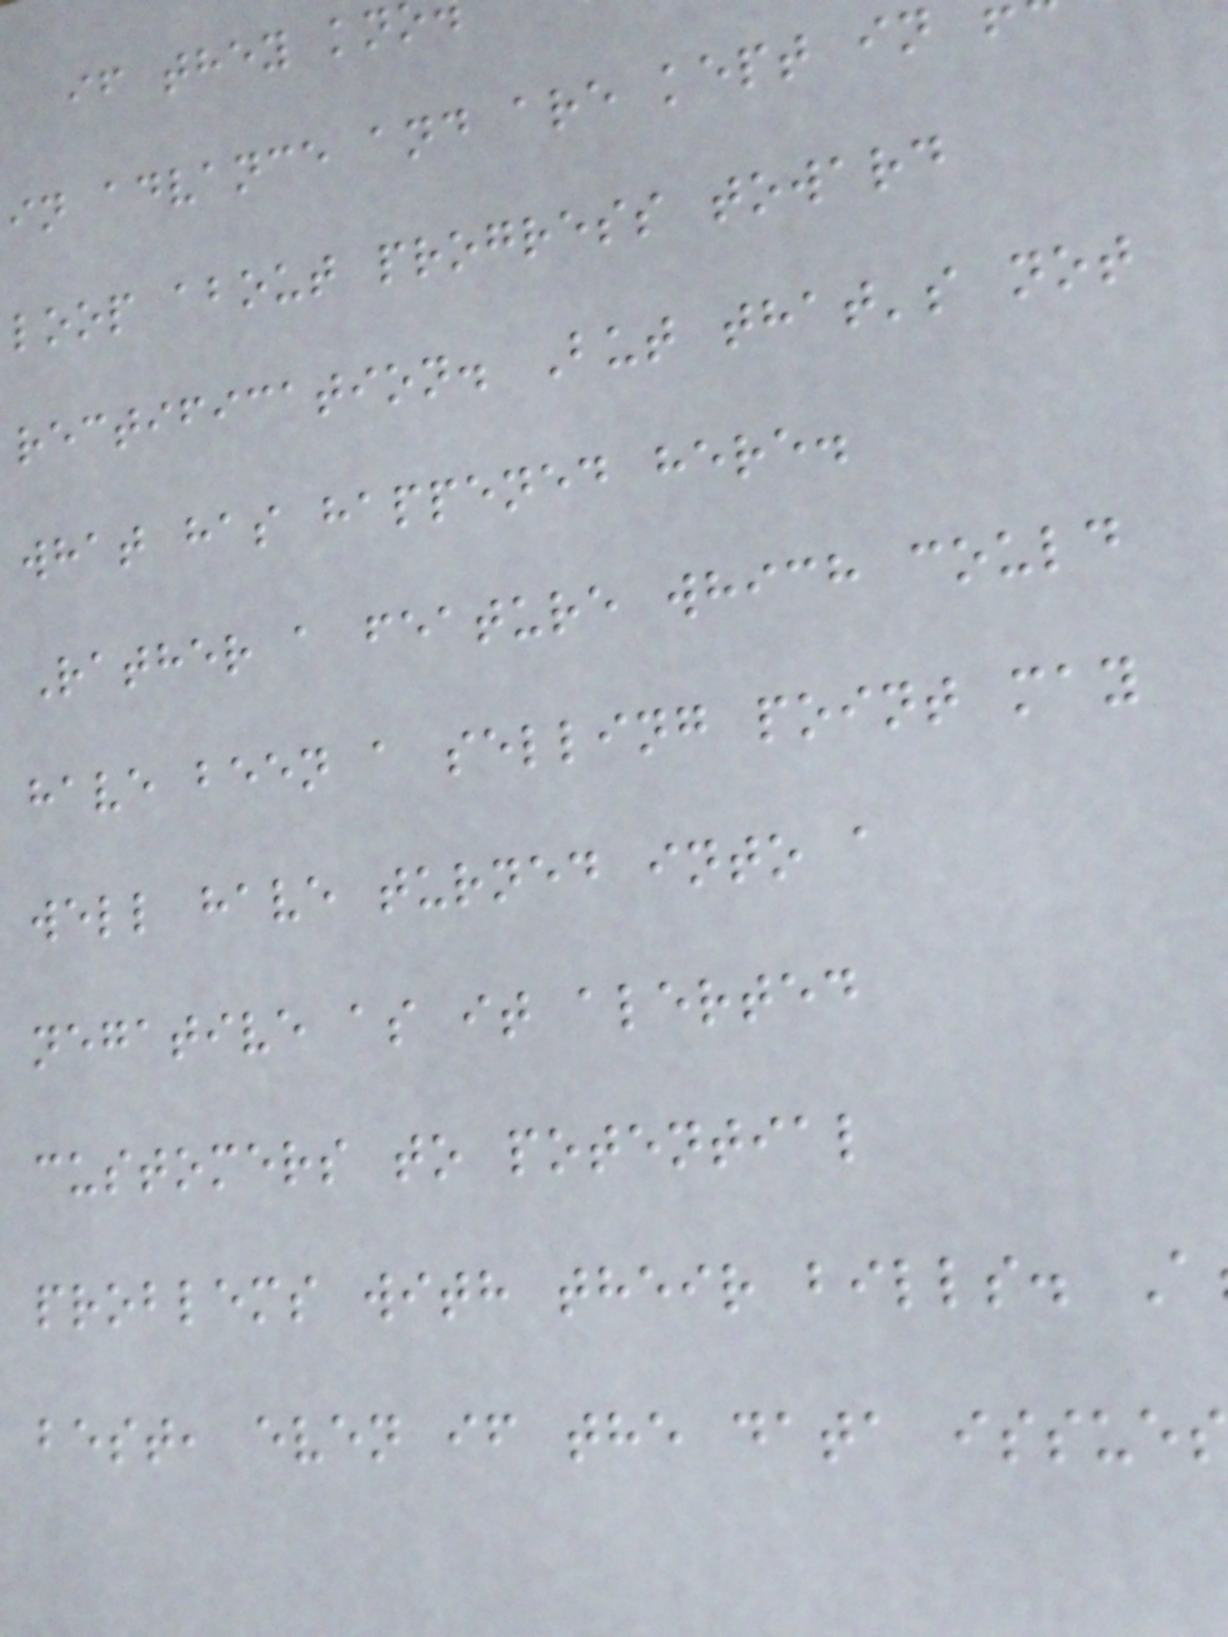if they kn
in advance and are kept in
loop about progress toward
rectification. But that's not
what has happened here.
Rather a feature which could
have been a selling point may
well have turned into a
negative as it alerted
customers to potential
problems with their bills. A
best, even if the data issue
